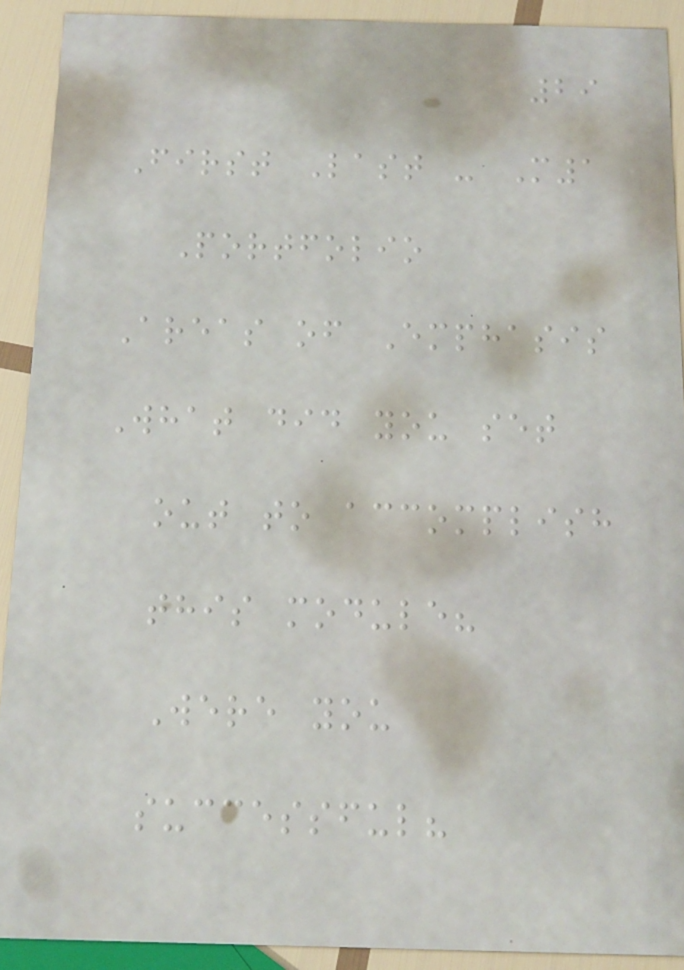29
First Last - M1
Portfolio
Areas of Emphasis
What did you set
out to accomplish
this module?
Were you
successful?
